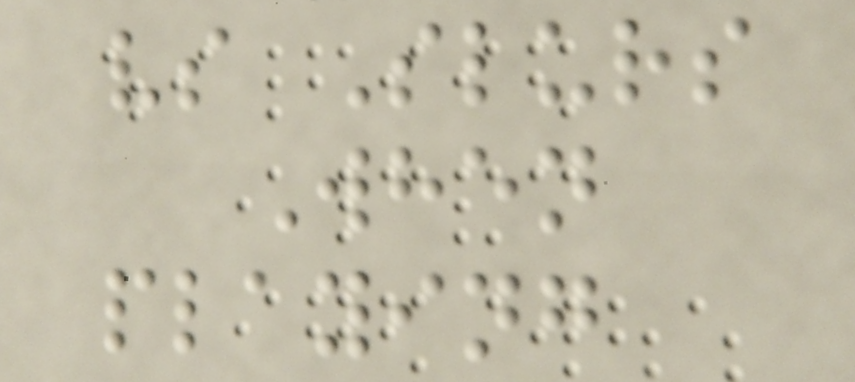vs Slurs
When
playing
